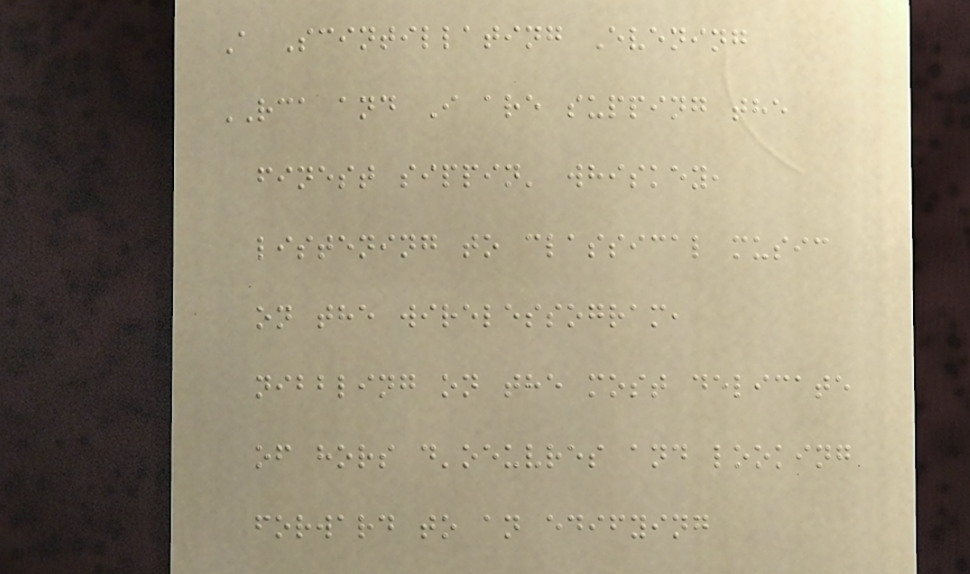A Scintillating Evening
RCA and I are supping the
finest sippin' whiskey,
listening to classical music
on the wirelessogram,
nibbling on the most delicate
of hors d'oeuvres and looking
forward to an edifying
